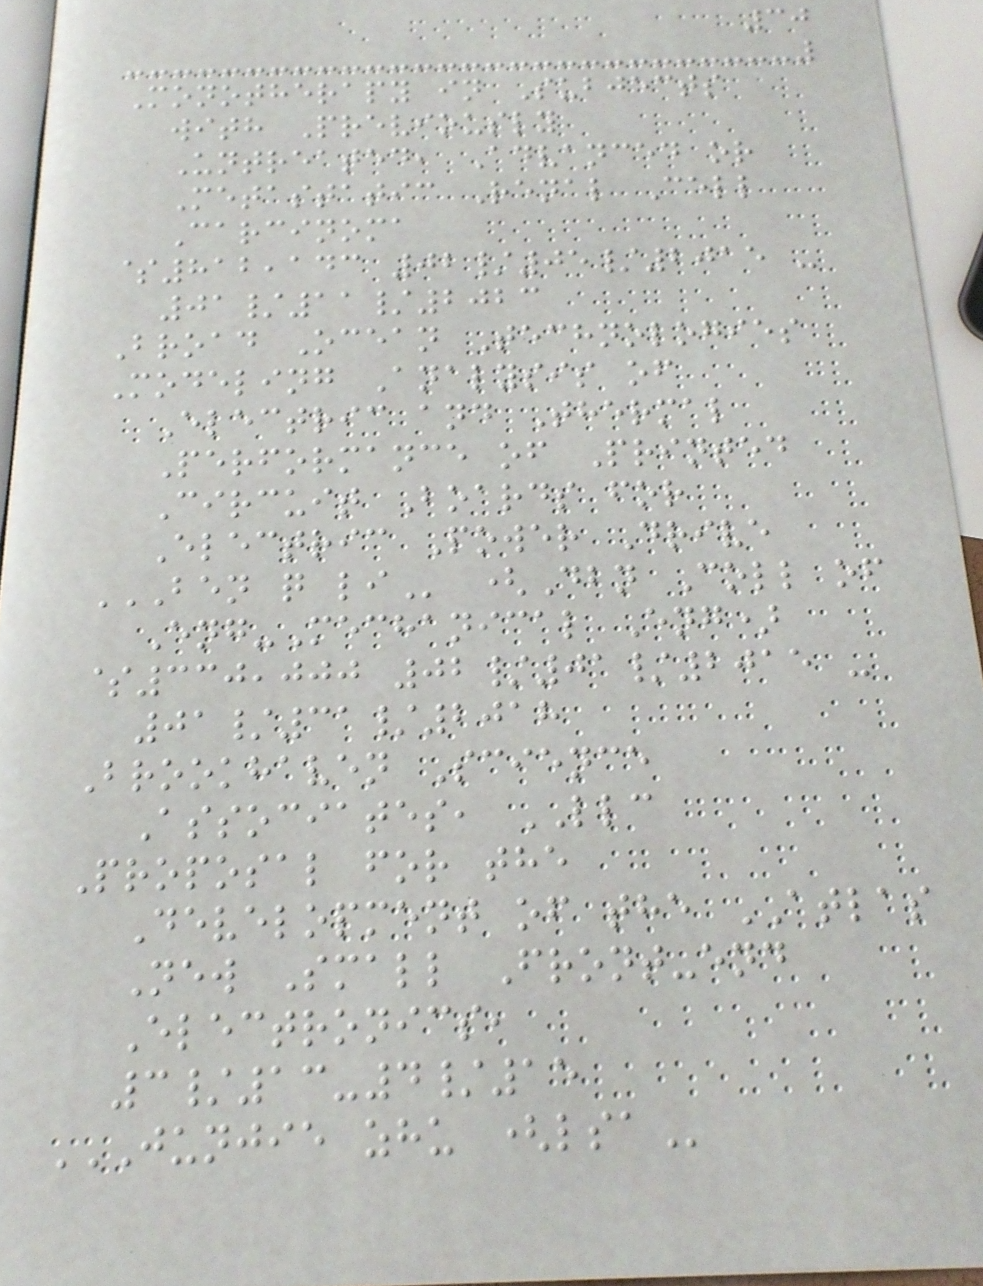30
Monotherapy in Subjects
with Previously
Untreated, Advanced or
Metastatic Renal Cell
Carcinoma
$812,143 02/05/2015 -
01/11/2023
Broad Ocean Technologies
Modeling Analysis of
Electric and Thermal
Performance of Printed
Circuit Boards for
Electric Power Drive
BEN Q LI (Dbn Coll of
Eng-Mechanical Eng)
$330,000 02/01/2015 -
01/31/2018
Brookhaven Science
Associates, LLC
Proposal for the
Development of the ATLAS
New Small Front-end
Electronics,
3/13-4/15
JUNJIE ZHU (LSA
